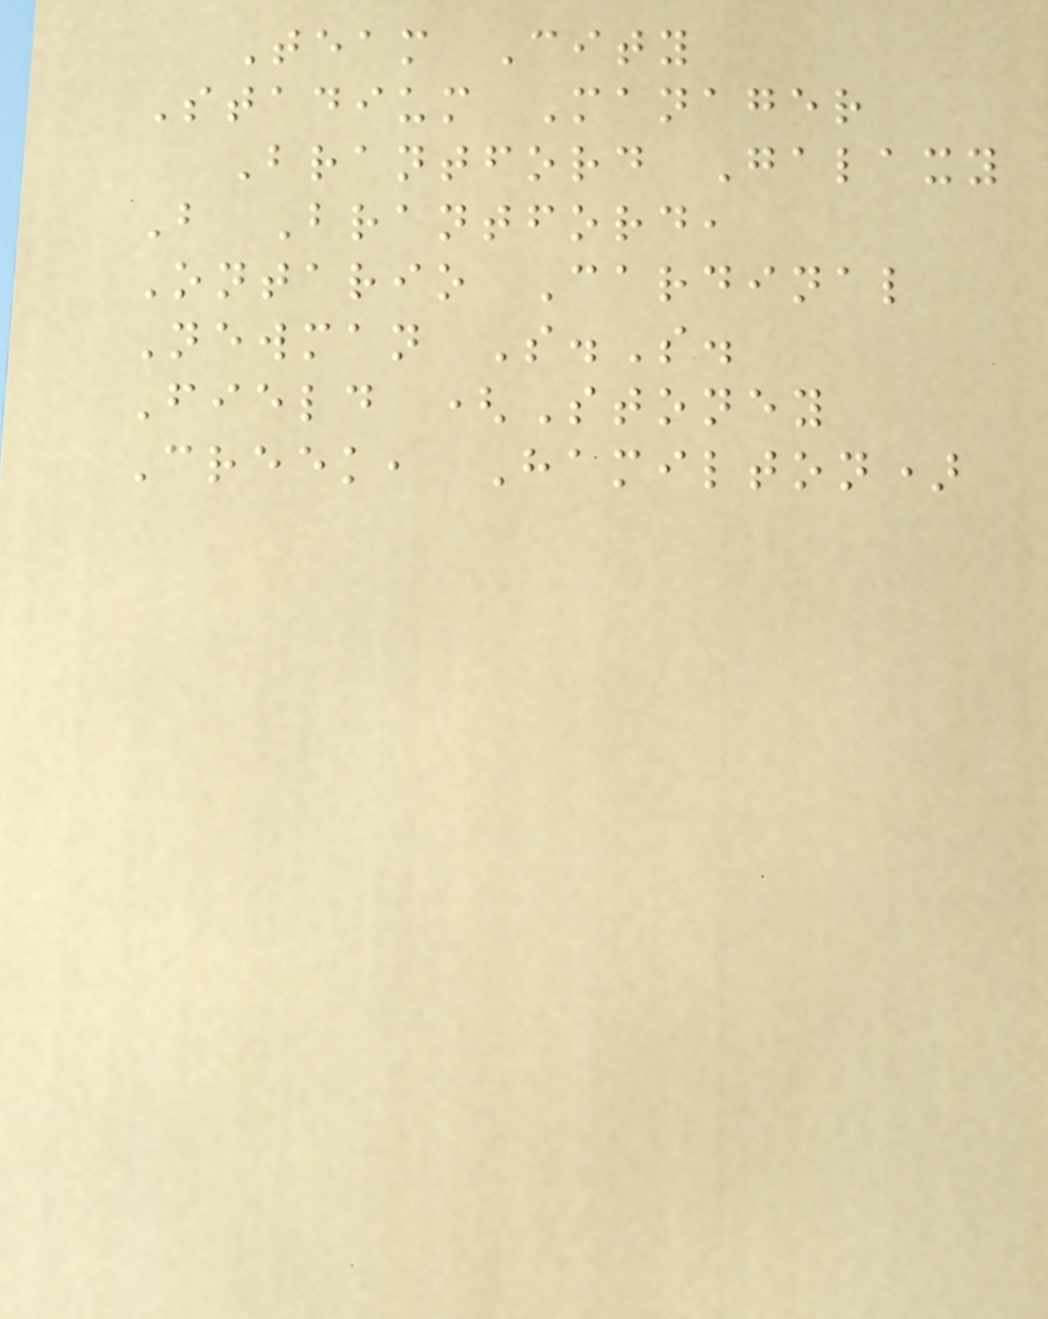Team City
Stadium Manager
Brantford Galaxy
B Brantford,
Ontario Cardinal
Newman S.S.
Field (Stoney
Creek, Hamilton)
